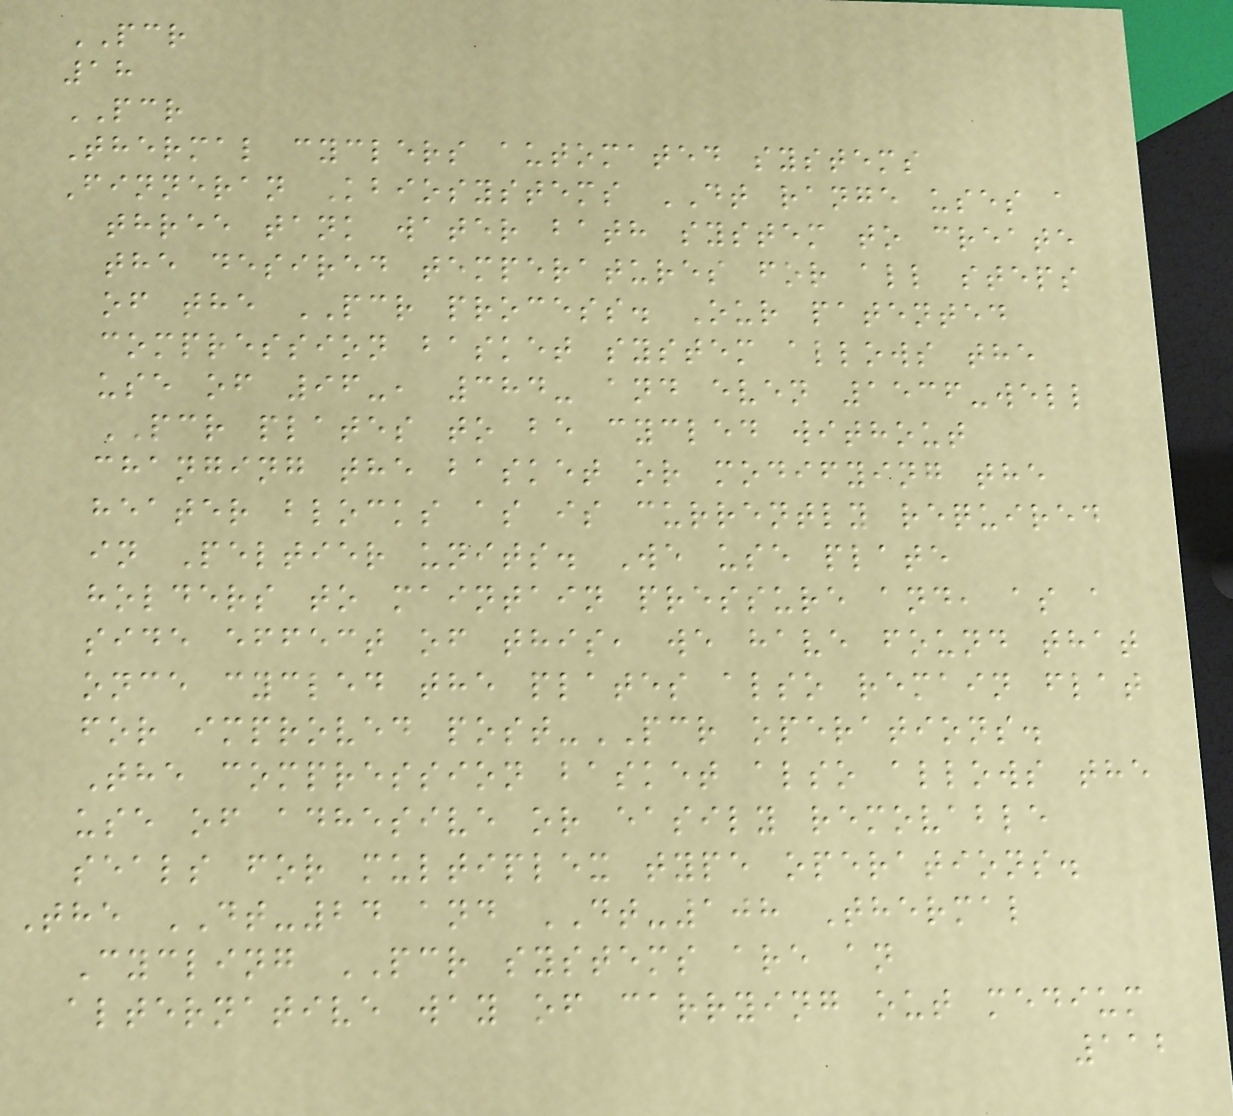PCR
18
PCR
Thermal cyclers automated systems
Finneran Kbiosystems DT range uses a
three tank water bath system to create
the desired temperatures for all steps
of the PCR process. Our patented
compression basket system allows the
use of 96-, 384- and even 1536-well
PCR plates to be cycled without
changing the basket or modifying the
heater blocks as is currently required
in Peltier units. We use plate
holders to maintain pressure and, as a
side effect of this, we have found that
once cycled the plates also remain flat
for improved post-PCR operations.
The compression basket also allows the
use of adhesive or easily removable
seals for multiplex type operations.
The DT-24 and DT-108 Thermal
Cycling PCR systems are an
alternative way of carrying out medium
112
